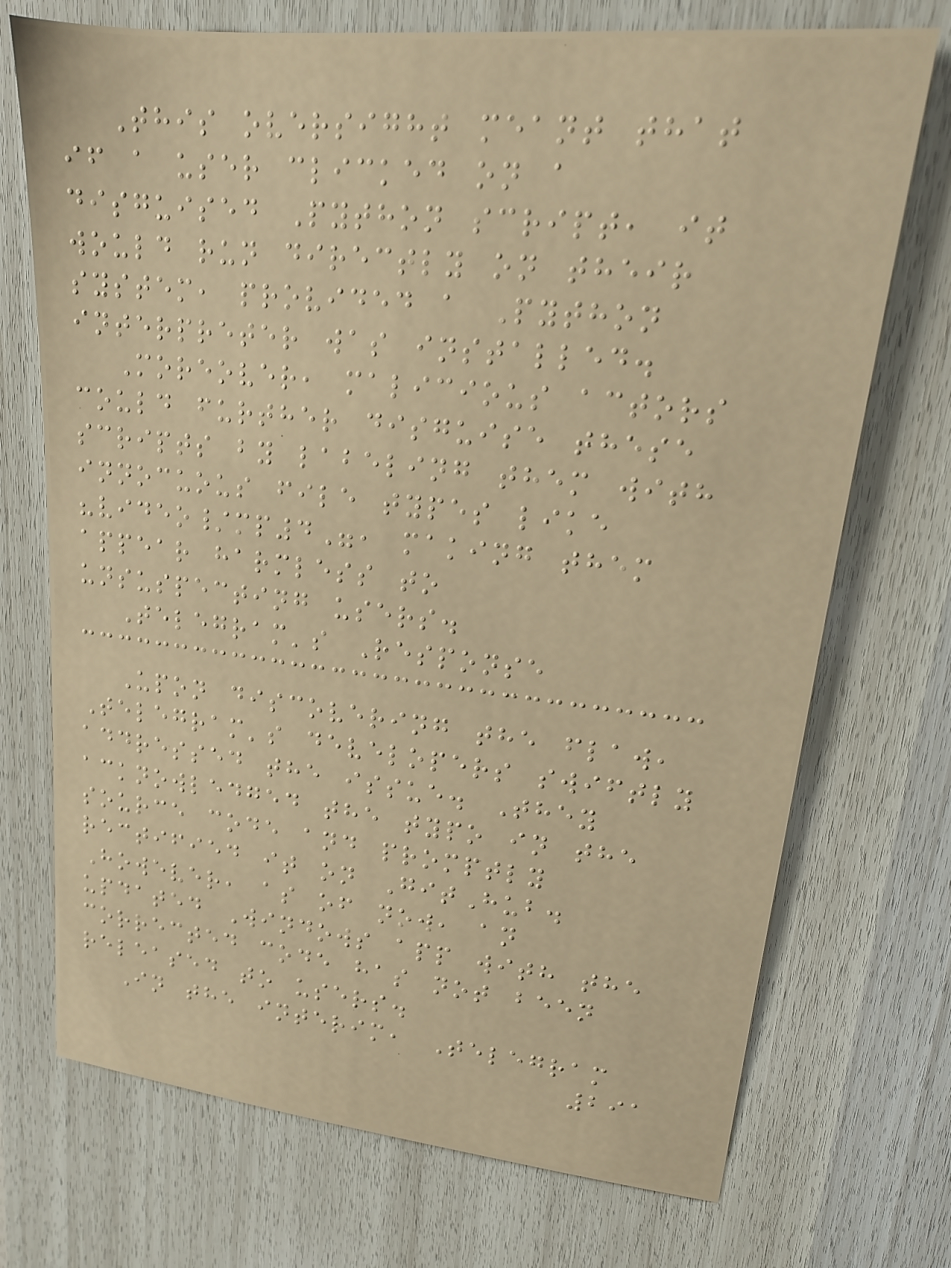This oversight meant that
if a user clicked on a
disguised Python script, it
would run directly on their
system, provided a Python
interpreter was installed.
Moreover, malicious actors
could further disguise these
scripts by labeling them with
innocuous file types like
"video/mp4", making them
appear harmless to
unsuspecting users.
Telegram's Response
Upon discovering the flaw,
Telegram's developers swiftly
addressed the issue. They
acknowledged the typo in the
source code and promptly
rectified it on GitHub.
However, as of now, an
updated Windows app with the
corrected code has not been
released to users.
In the interim, Telegram
291
